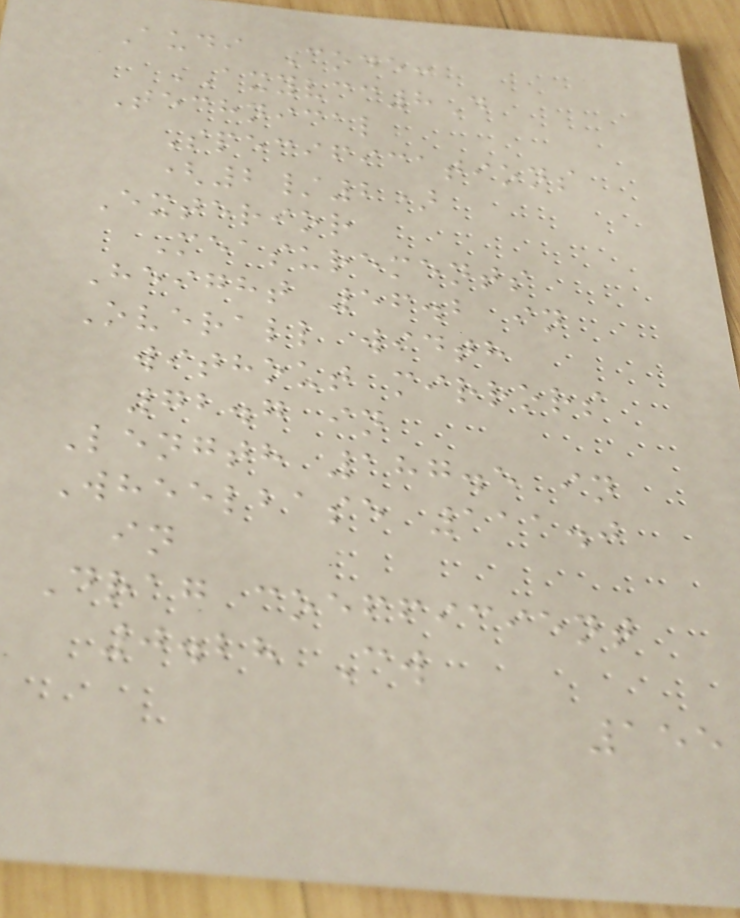Audi Code:
AXYVCC8D
Technical
Specifications
(2/2)
Exterior
Measurements
Height 56.2 in
Overall width
without mirrors
72.7 in
Length 187.5 in
Wheelbase 111.0
in
Drag coefficient
0.28 Cw
155
